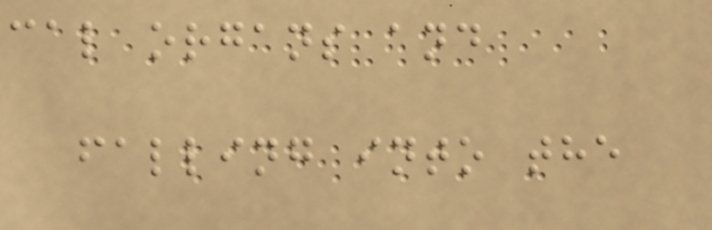cal organs and
falling into the
